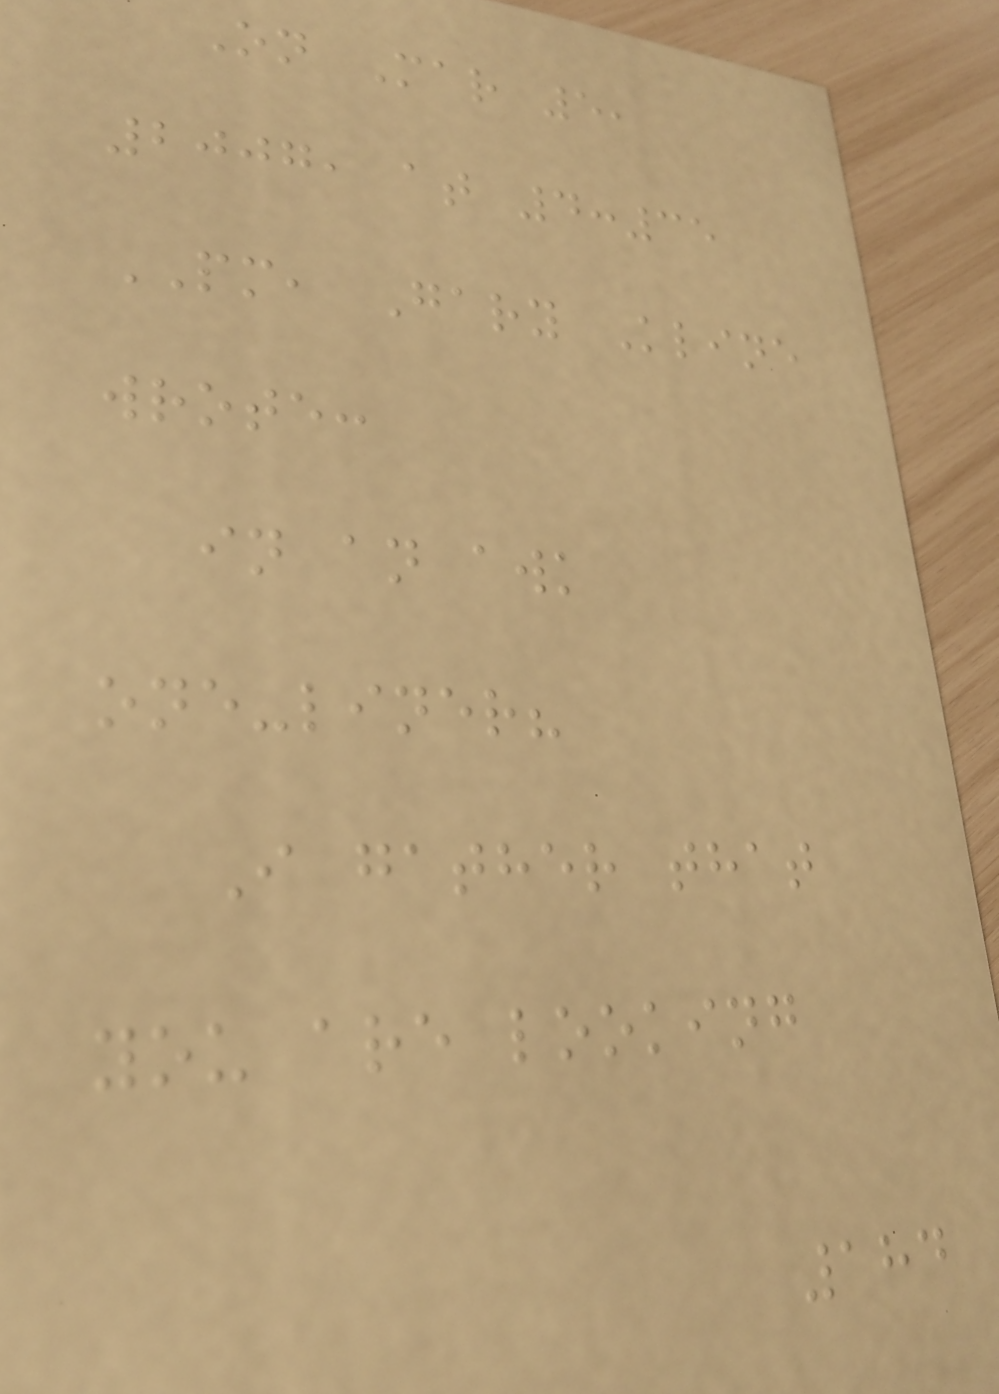On Mar 5,
2007, at 4:35
PM, Gary Kline
wrote:
in an awk
one-liner?
I gather that
you are looking
184
